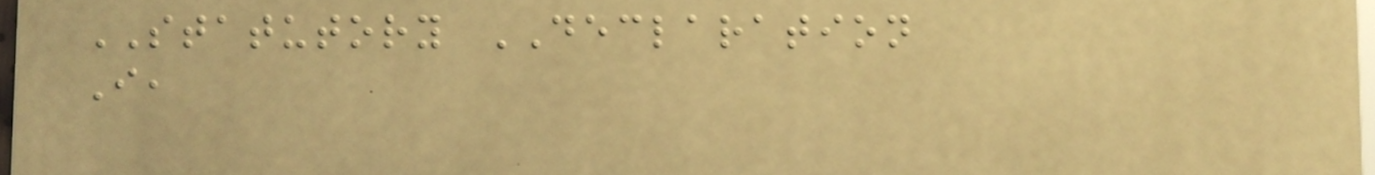STATUTORY DECLARATION
I,
